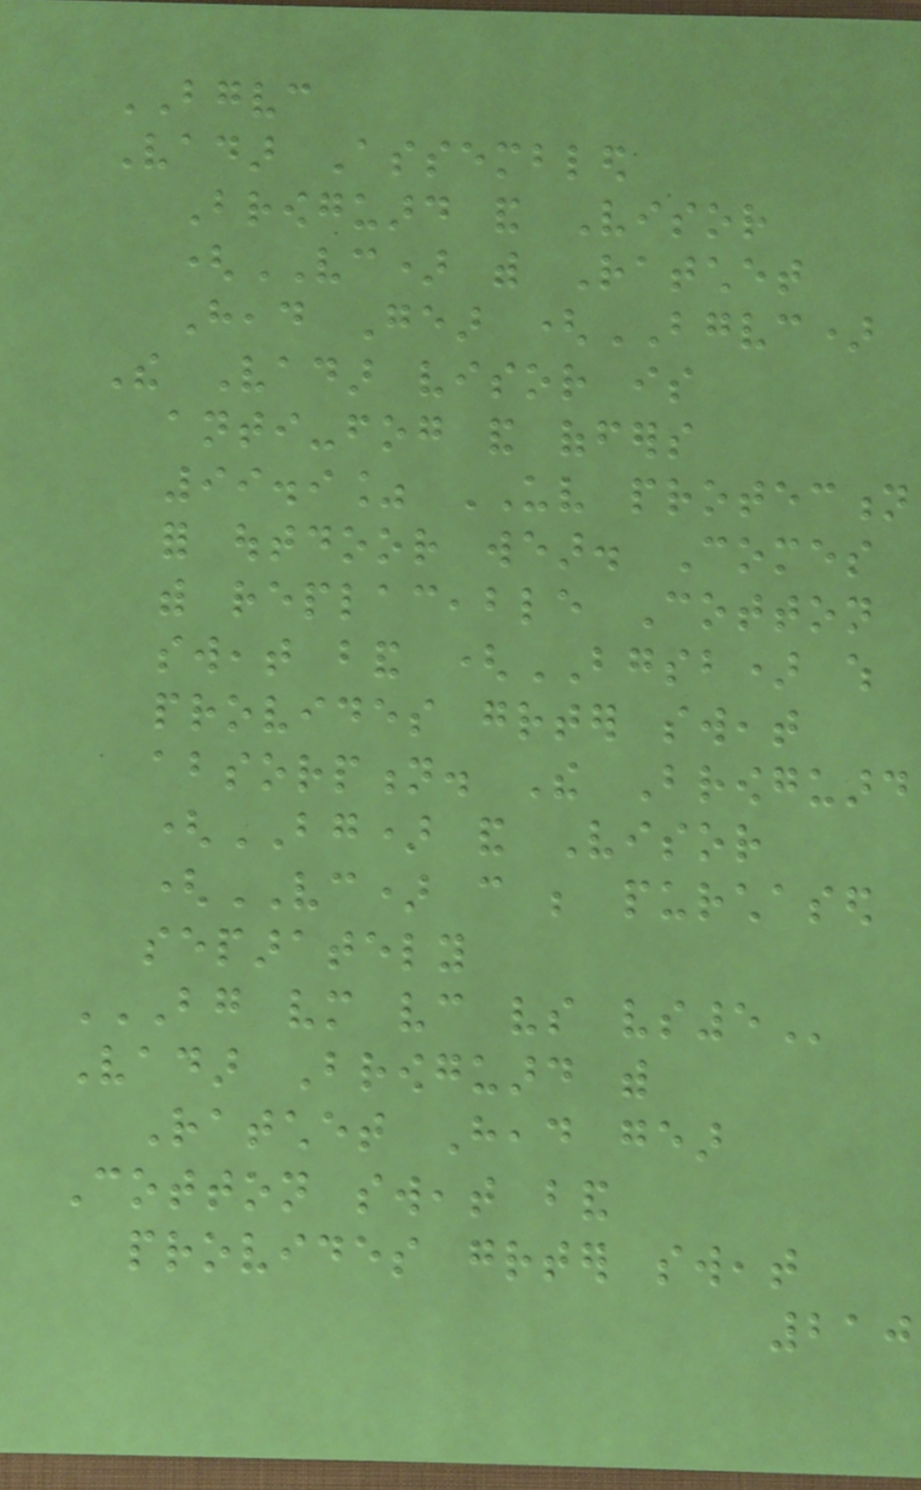BGVC
Vadar Assembled
Browguard and Visor
(VC) with Ratchet
Head Gear (BGVC)
The Vadar visor is
anti-fog and offers
99.9% UV protection
for outdoor wear. Comes
with replaceable Cotton
sweat band (BGSB) which
provides greater sweat
absorption. The Browguard
(BG) and Visor
(VC) can be purchased
separately
BG VM VC VS VS5
Vadar Browguard with
Ratchet Head gear
Cotton sweat band
provides greater sweat
210
